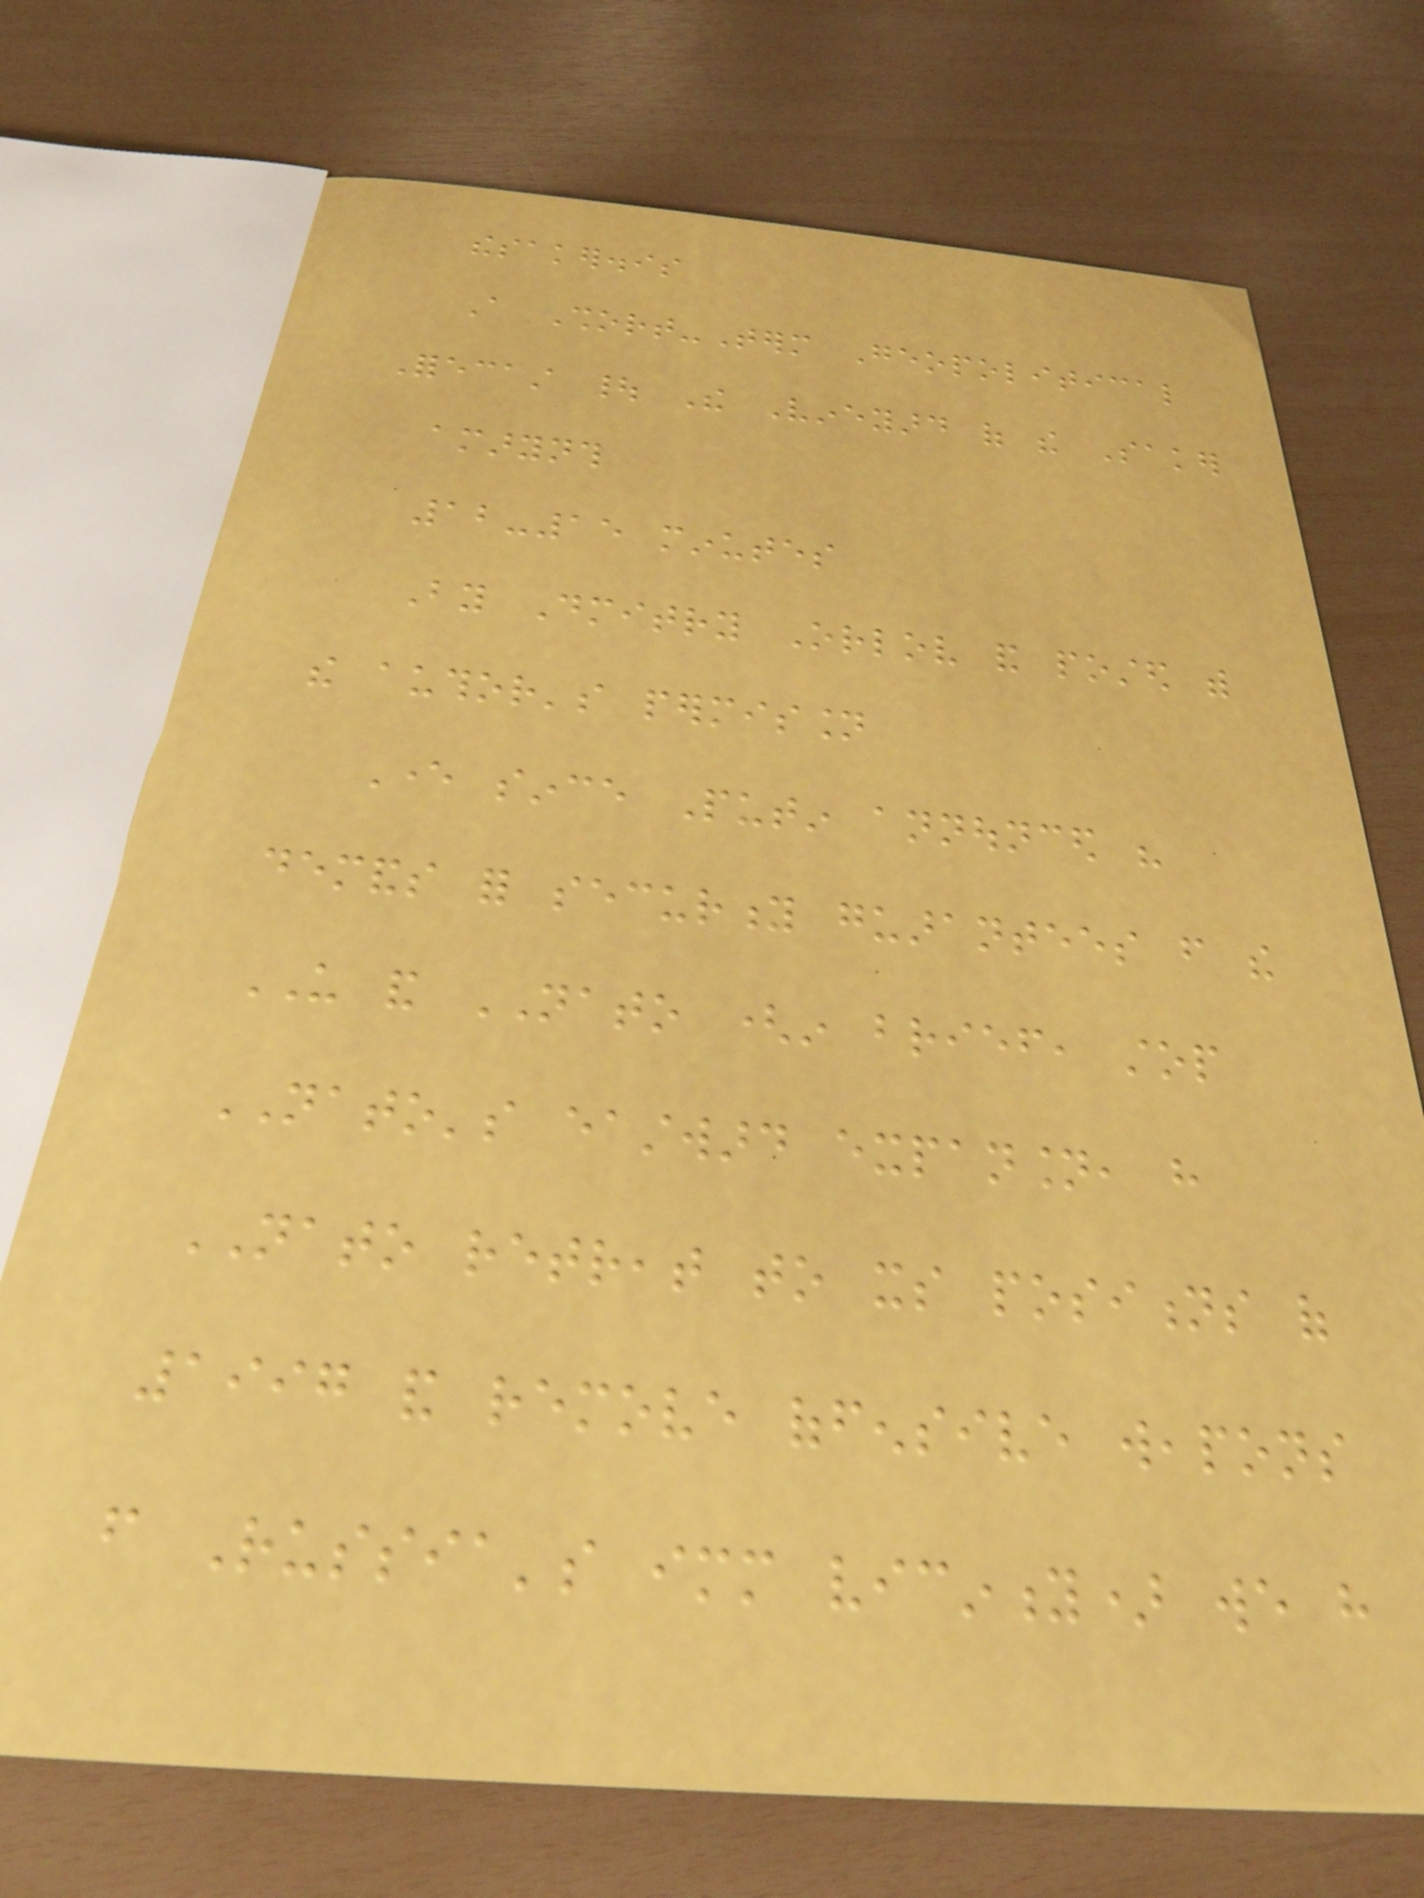thesaker.is
A Short-Term Geopolitical
Forecast | The Vineyard of the Saker
amarynth
12-15 minutes
By Dmitry Orlov and posted with
the author's permission
Ever since Putin announced his
demands for security guarantees from the
US and NATO (in brief, stop
NATO's eastward expansion, have
NATO retreat to its positions of
1997 and remove offensive weapons
from Russia's immediate vicinity) we have
